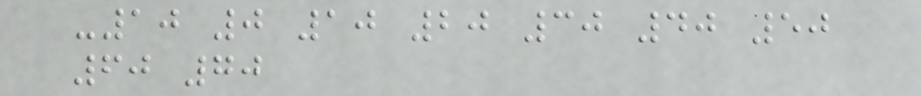-10 0 10 20 30 40 50
60 70
